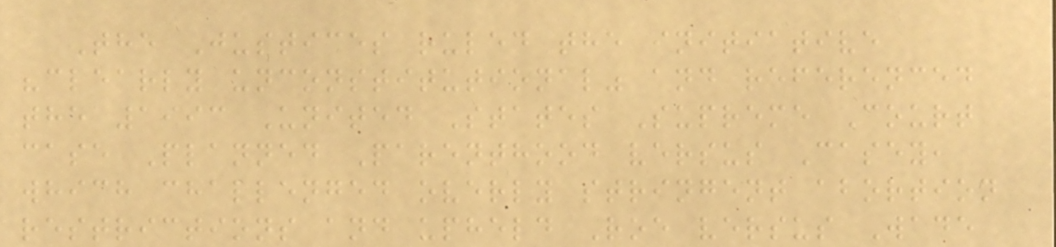The Justices ruled the initiative
"clearly unconstitutional" and referenced
the 1993 United States Supreme Court
case Planned Parenthood versus Casey,
which challenged overly stringent abortion
restrictions and upheld Roe versus Wade
